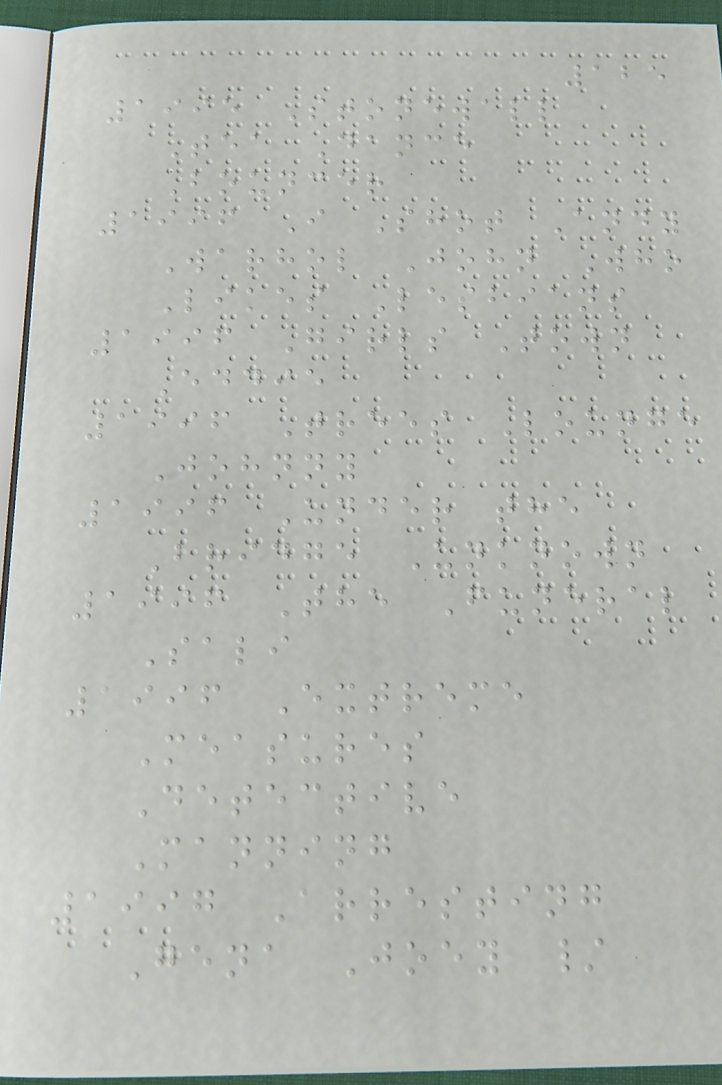125
1995 Stonewall
Tea Dance
Bouncer
1996 I Shot Andy
Warhol John Who
Likes Lesbians
1996 Girls Town
Eddie
1996 Trees Lounge
Johnny
1996 Under the
Bridge Unknown
1996 The Funeral
Sali
1996 Extreme
Measures
Detective
Manning
1997 Arresting
Gena Joey /
